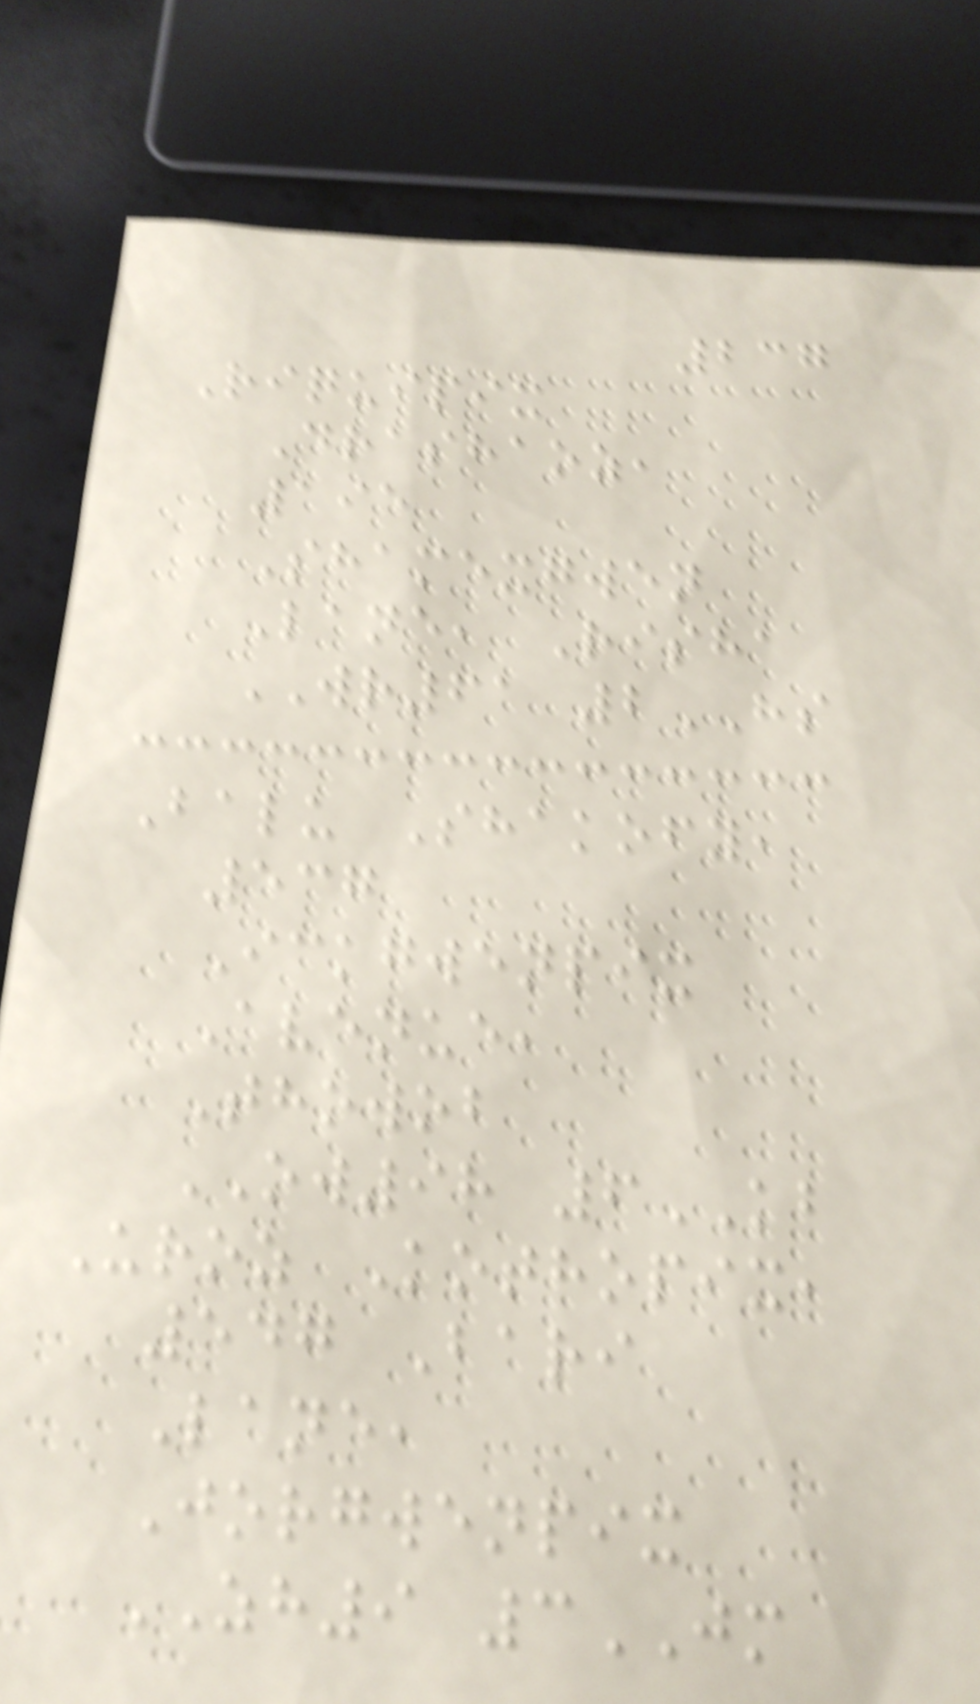237
Riquipix
Drashaoz,
195
Shamexgwen
Lane, Risha
WR61 2HS
Balu Shakofy,
537
Ickgwenpix
Avenue,
Thowob
OW98 6KB
Uroz Kothopix,
547 Bari
Lane,
Jorgwenpix
ZH9 3JM
